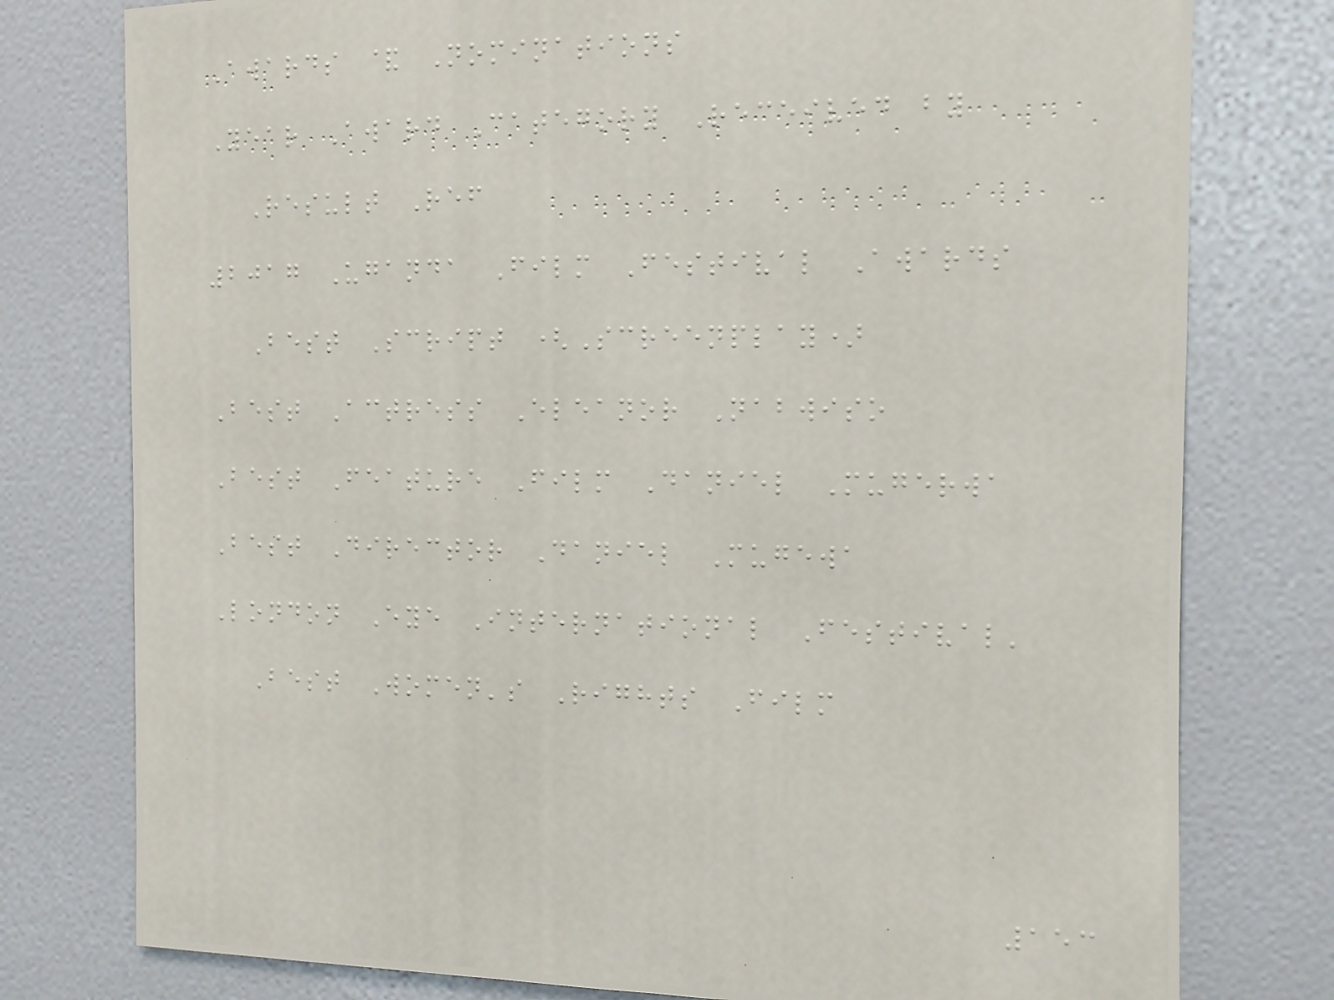Awards & Nominations
Year Award Category Received by
Result Ref
2017 Uganda Film Festival Awards
Best Script (Screenplay)
Best Actress Eleanor Nabwiso
Best Feature Film Daniel Mugerwa
Best Director Daniel Mugewa
London Eye International Festival'
Best Women's Rights Film
153
